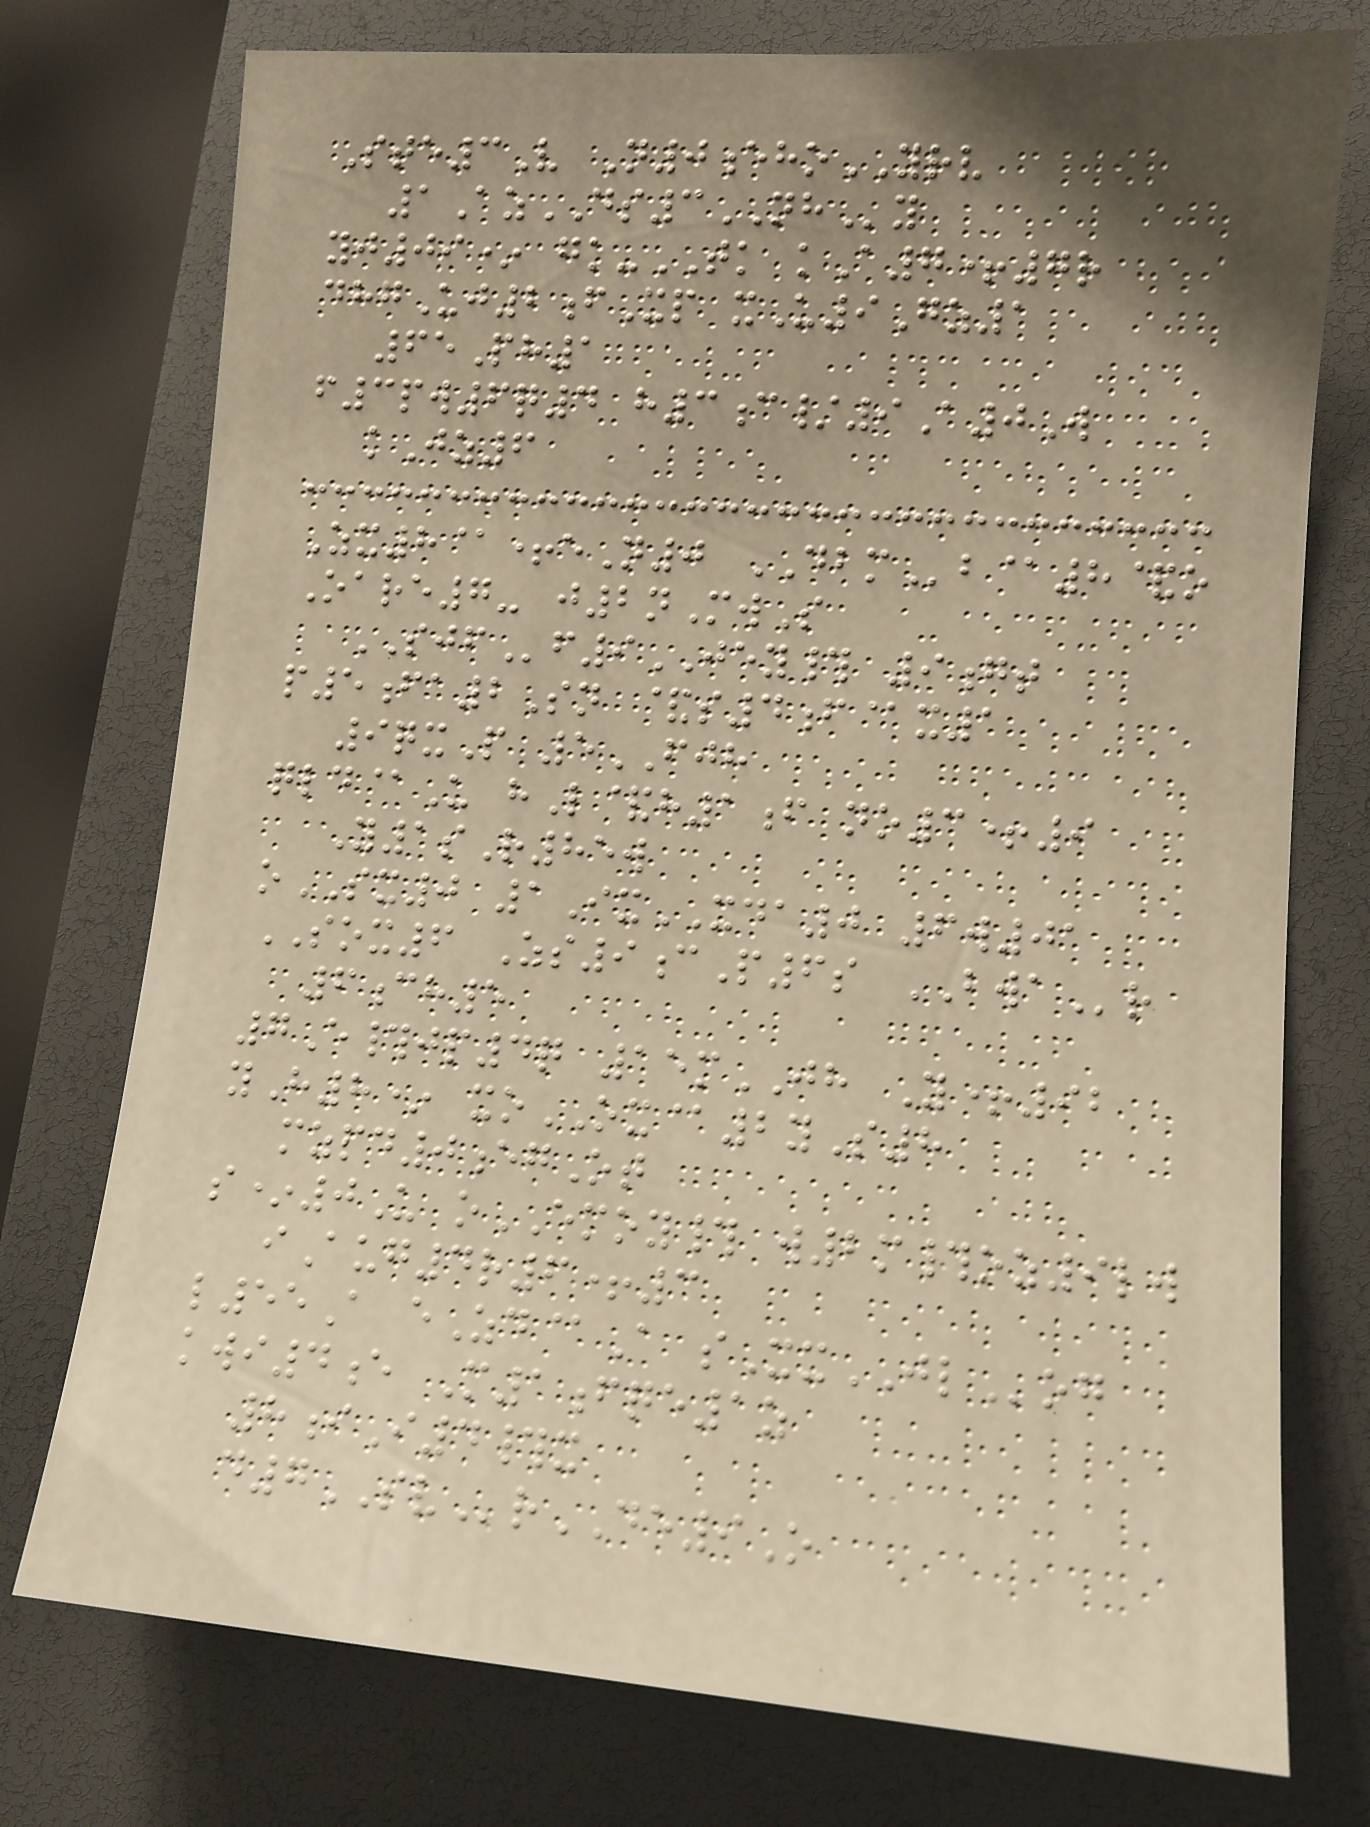Ste3V N0ehoYRV
1AzDS3NHy
yj09* gk-TK kA7+7r
dhgUj2fXp xU9Gz1
65Ph1
f3pw6q4 h3c/9A0W
kJz6
Zx8@+eN0 DBMb@8&o
Oare7- j2nMwS
SJFf9JEY# 9gt
p5fa2Sn &s4f@x1
9qxP 5FJH
qld@U hL&h1f no3+9
Y1sR85w
oSX0 1IxXDA0 6w01
SOX6 Zs9cP6s BWAr
6ch5
7E#jp4q 15mJH Y+92
yH8* xoOX@2yS8
mzpd0egOt
s*0U oEMOY# w2m#oz9lw
iAug4r6+3
l55A eZd@A sXxJLog
kwi4e M1fqe1z
8iI4#x
d7SVrDE9O
